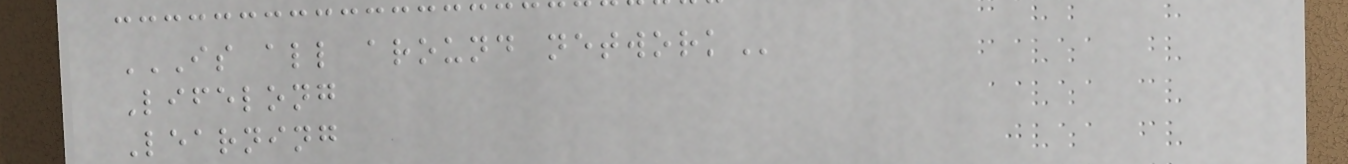IS ALL AROUND NETWORK
Lifelong
Learning
